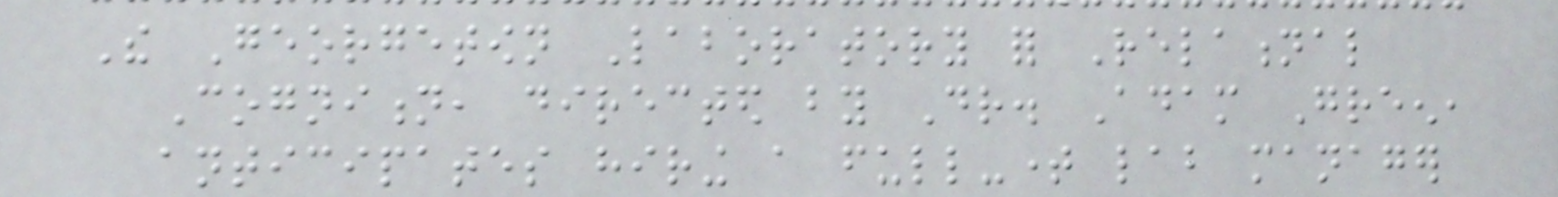The Georgetown Laboratory for Relational
Cognition, directed by Dr. Adam Green,
anticipates hiring a full-time lab manager
